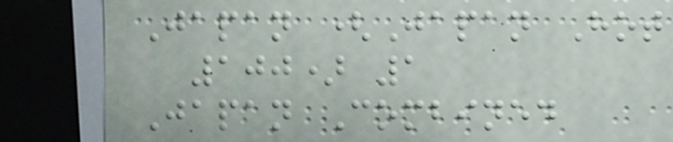Japan (Japan Hot
100) 1
Japan Combined
